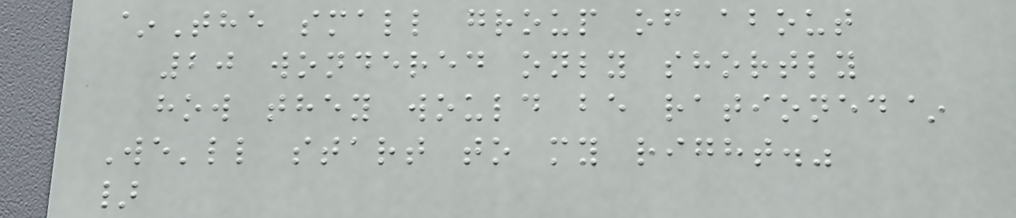~The small group of about
20 wondered only shortly
how they would be rationed~
We'll start to my right."
}
